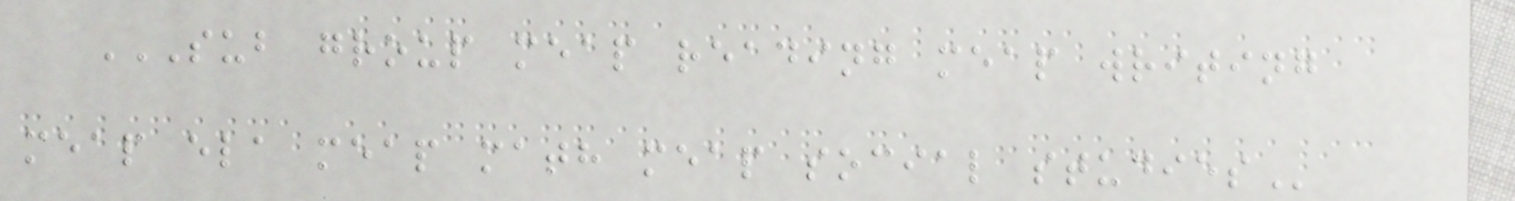SUB GROUP MEAP READING MEAP WRITING
MEAP ELA MEAP MATH MEAP SOCIAL STUDIES
